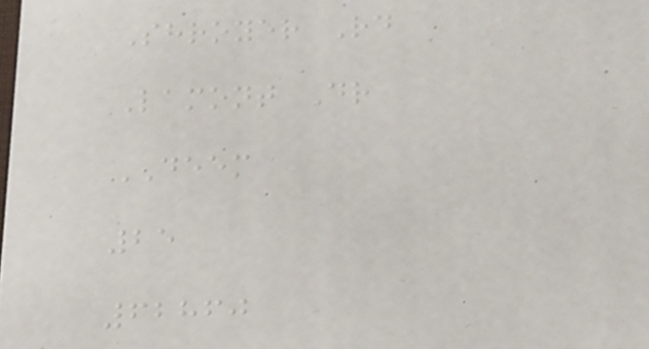Shroyer Rd
Lamont Dr
DEEM
25
62860
